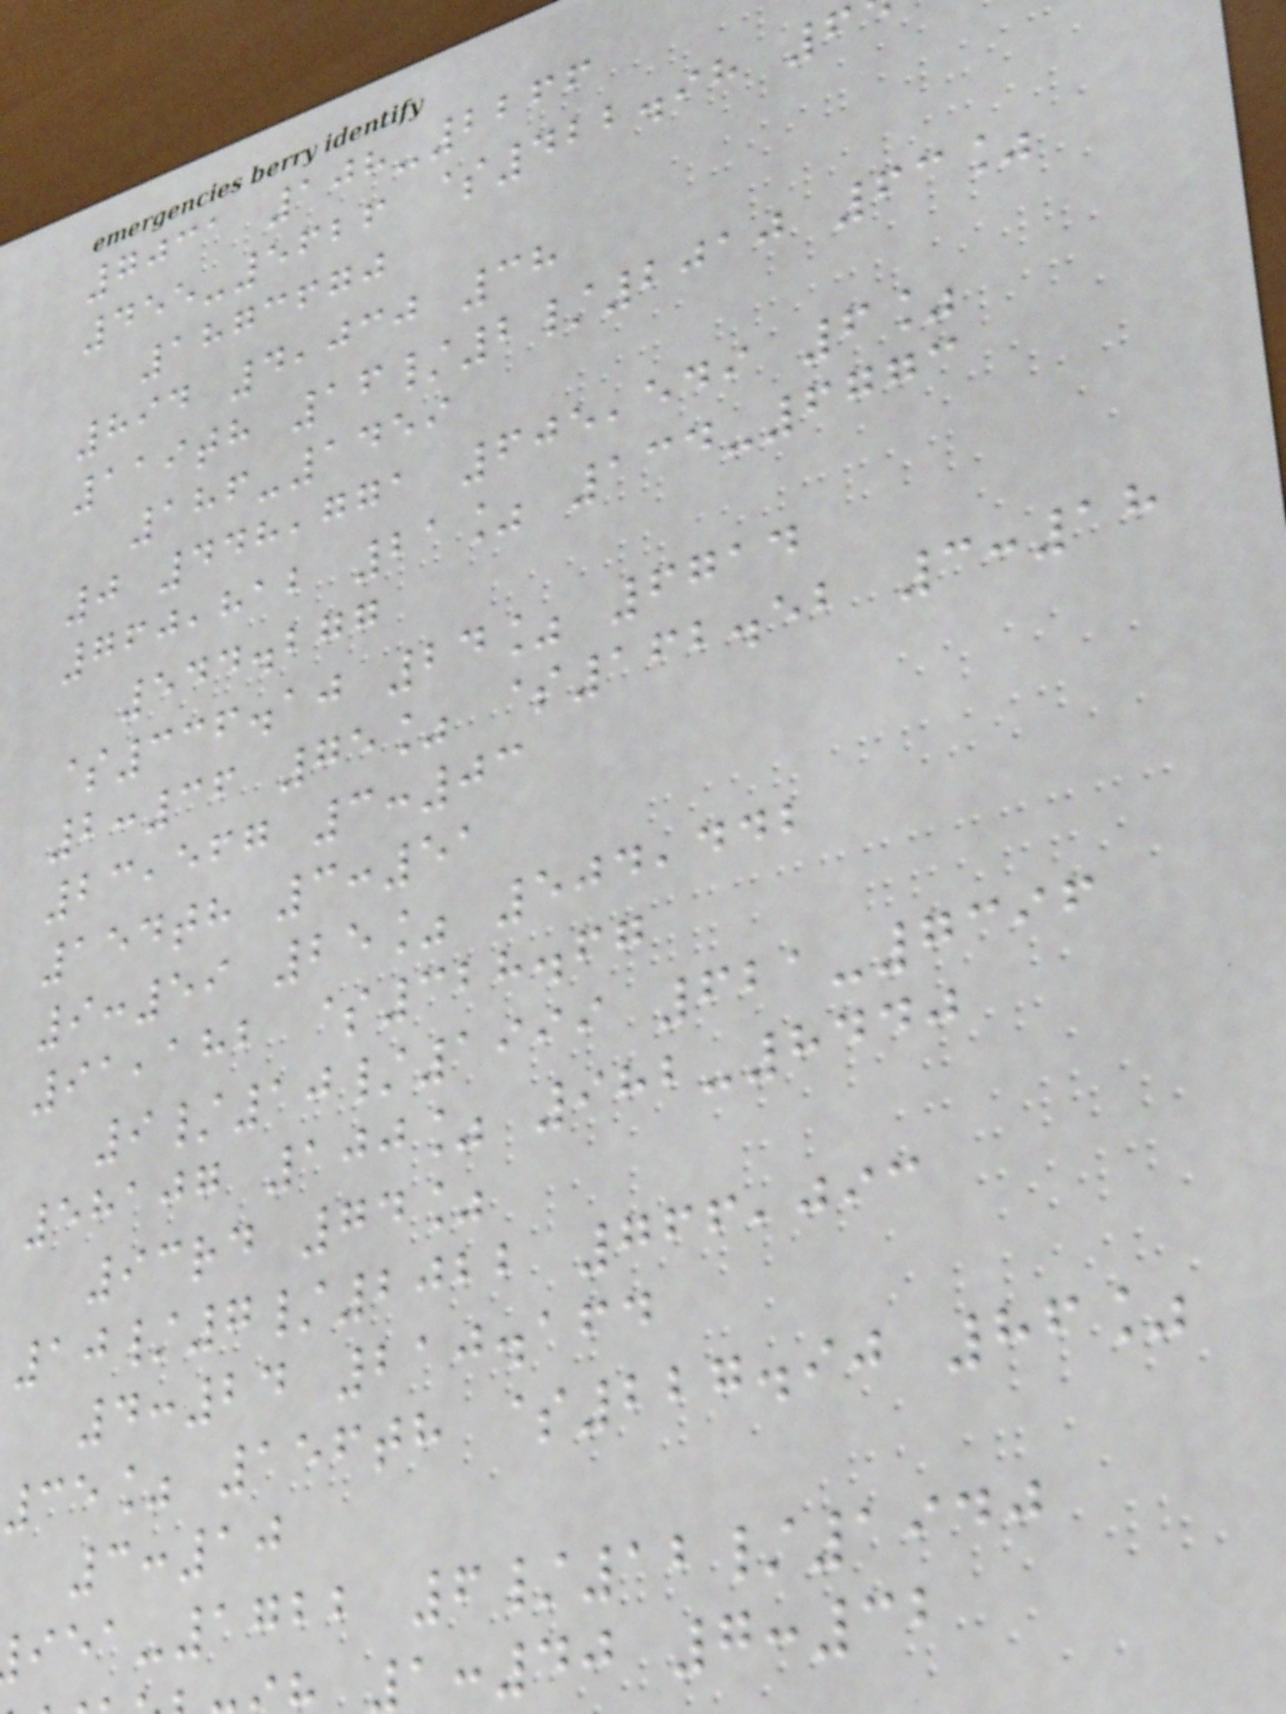7031 108-2266
455-5626 $422.98 6
1873670
894 4,030 38
119th 16/2/2010 63%
186-1459
0 448,771 605,549 6%
760,812 21% 134-6773
544.277
$336.10 24% 6714
2:36 75% $162.52 3:18
23,567 3:03
154th 3:51
9:59 25% 504,442
91,182 $328.67
9/10/1999 621-7396
58107 100% 982-8440
93rd 74%
10/7/2022 766,093
4:24 210.164
35% 156th $227.90 86%
3:10
-1722 6/12/1940
1:40 7:32
